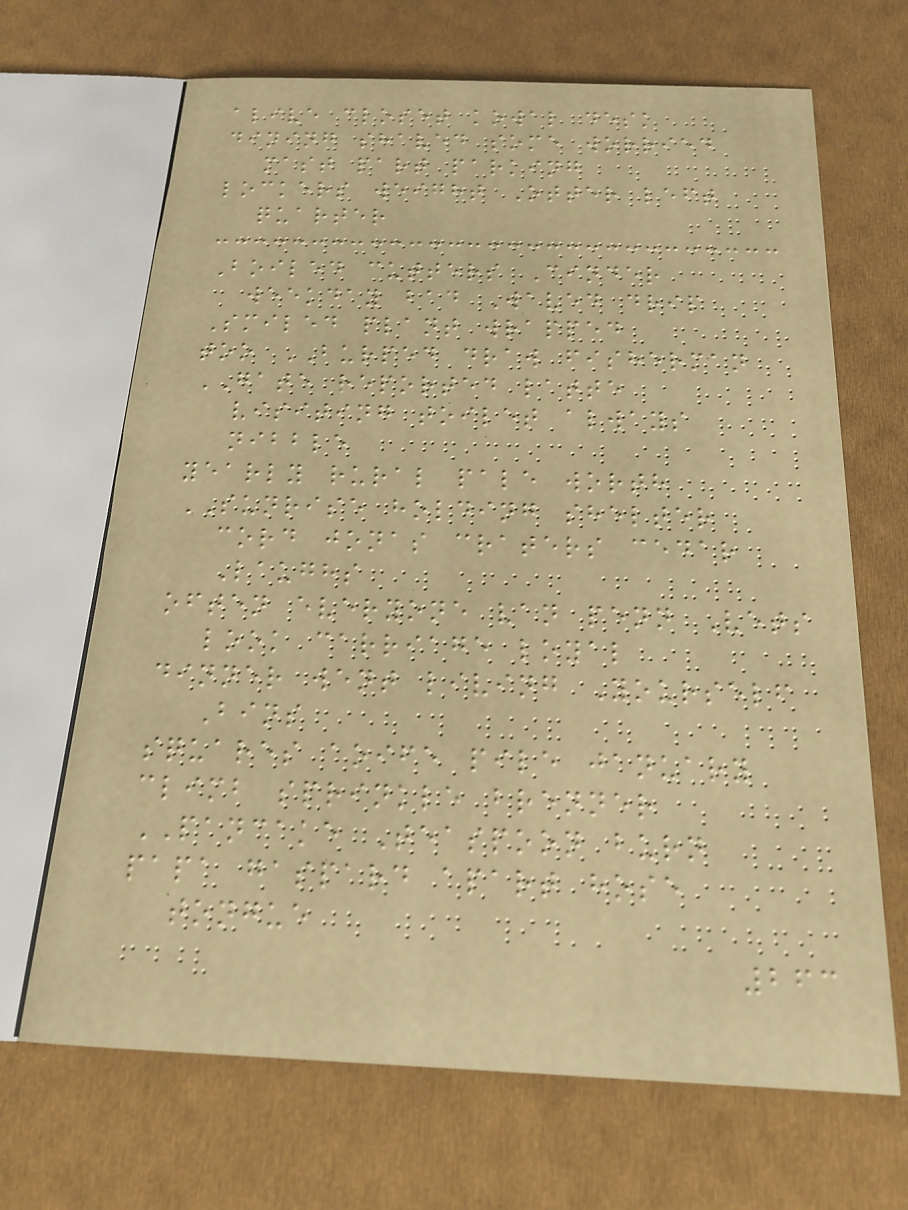alive closet kowal desk
dining shaved some worried
mast part parking
lockers weight Otter left
quarter
Boiled cutters Cinder
weekday bad Waved drip
Smiled plant wrapped
too BURPED draw fisherman
GATE reported latte
visiting toilet always
nibble
yearly rural pale worth
SUNRISE holding shelter
cord jonas craters cedar
Laughs
often everyone van penn Vets
look carriage loyal
dinner went living Yourself
Bins
squares aoife pile january
climb sprinkle brenner
PANCAKE Teaspoon burn
papa gaspard apart hose
tongue
263
